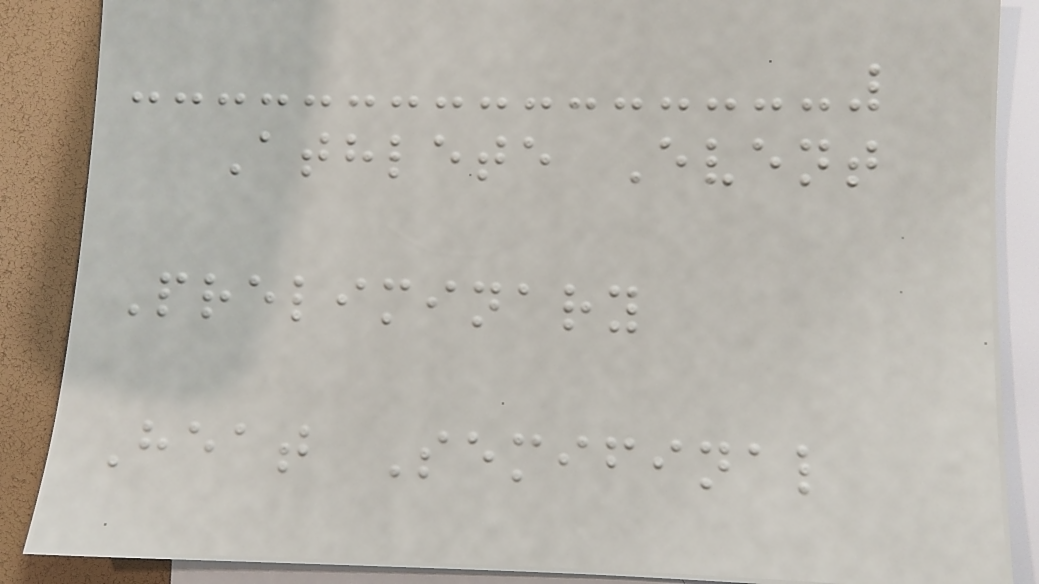Athlete Event
Preliminary
Heat Semifinal
